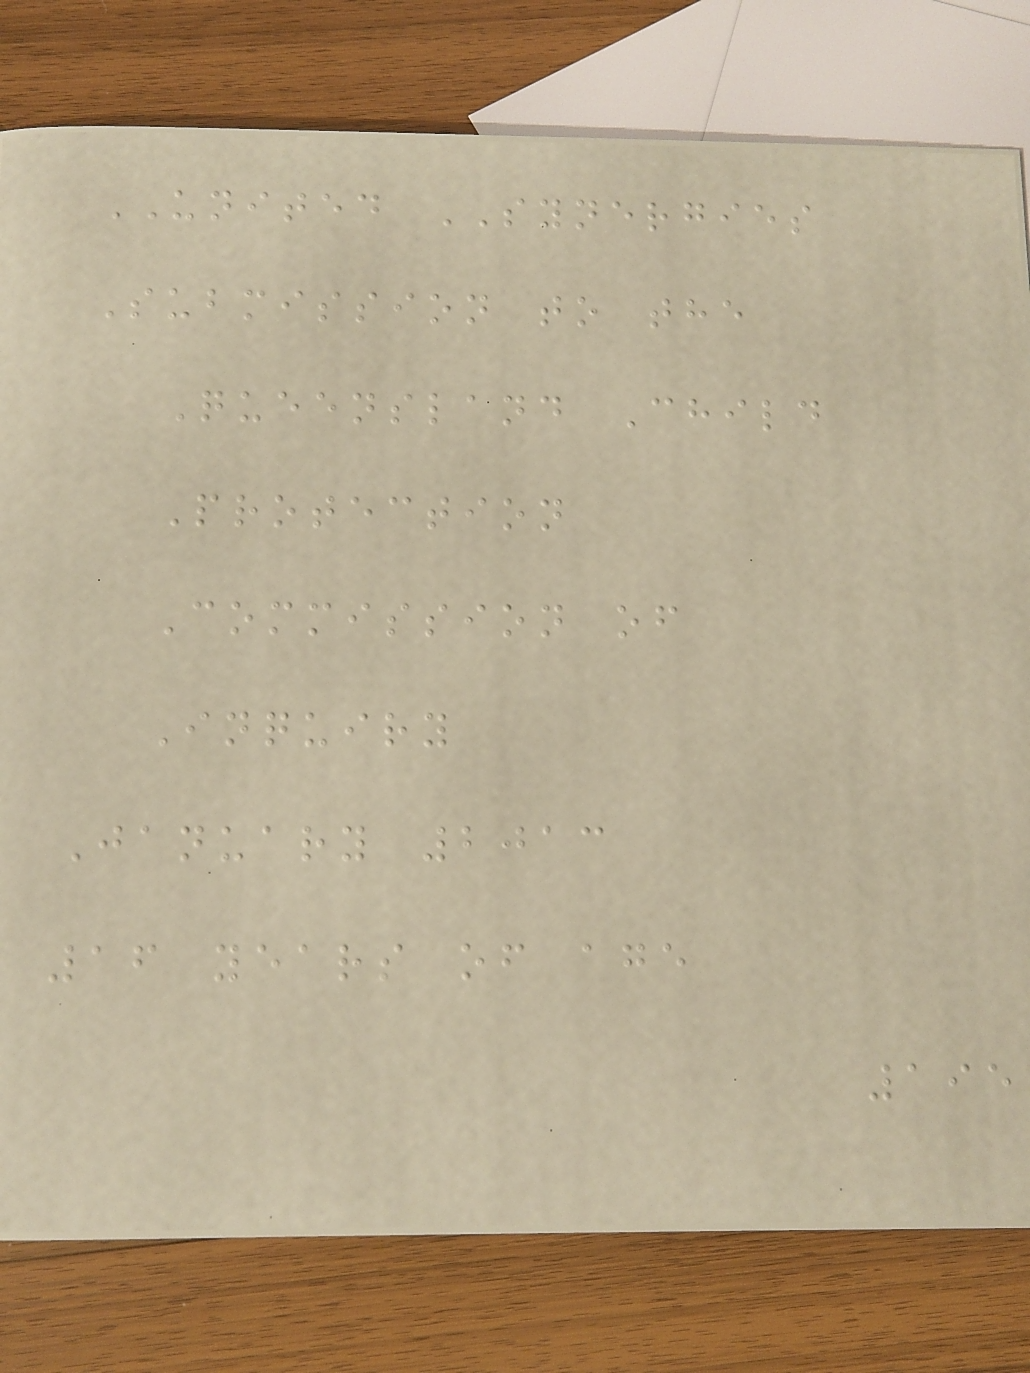UNITED SYNERGIES
Submission to the
Queensland Child
Protection
Commission of
Inquiry
January 2013
16 years of age
195
